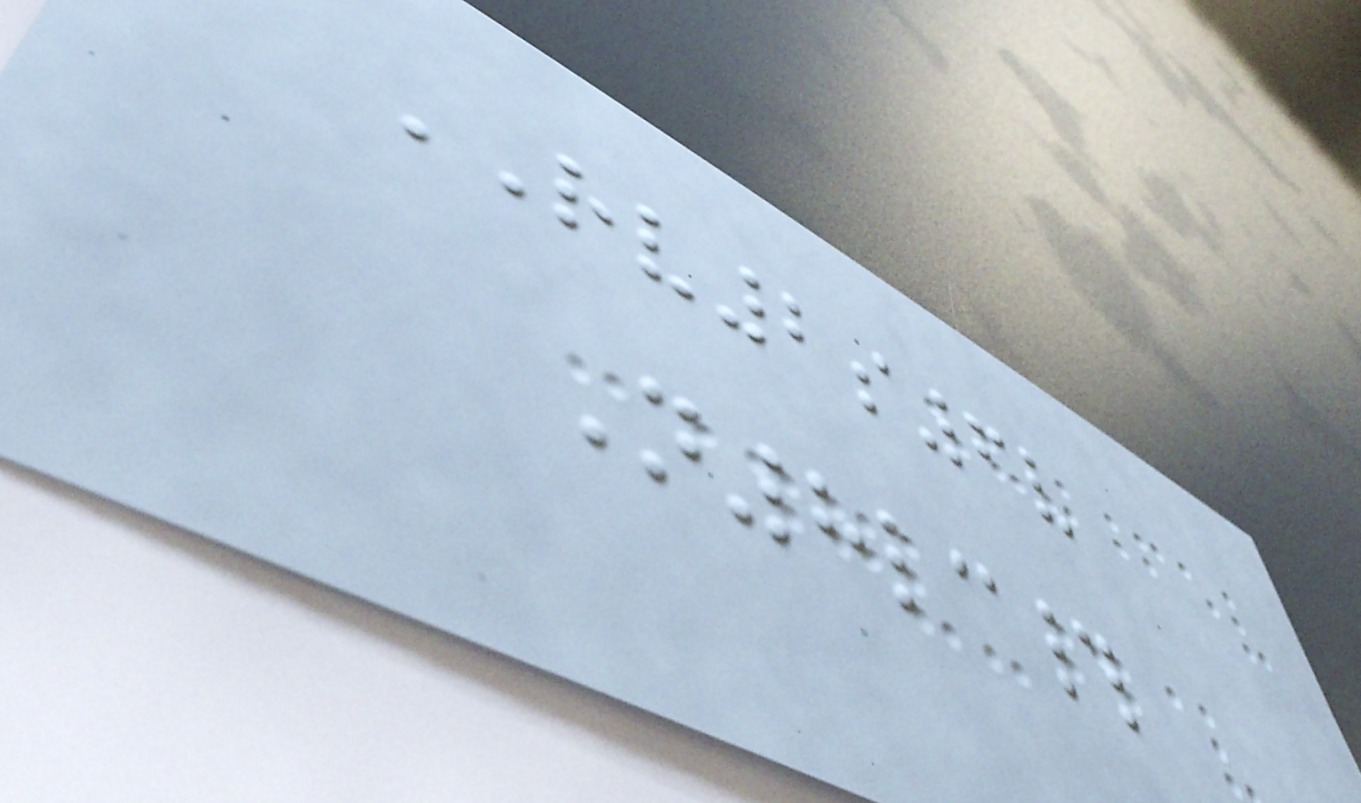RV2s6v
N8lc#
